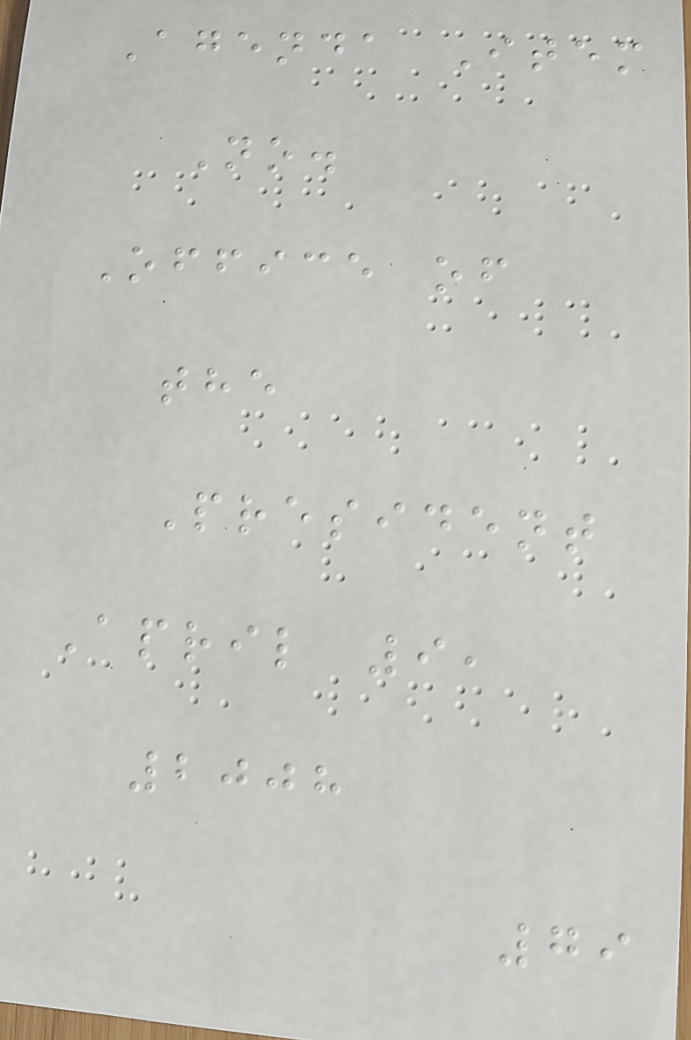Agenda Item
No.
Office of
the
President
April 9,
2008
79
